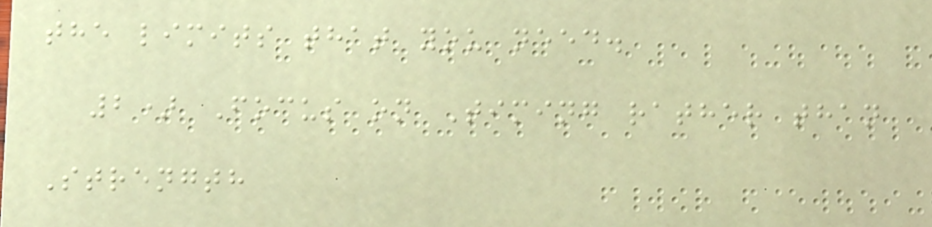the limits that you need.
2) Focus on Timing rather than
Strength
